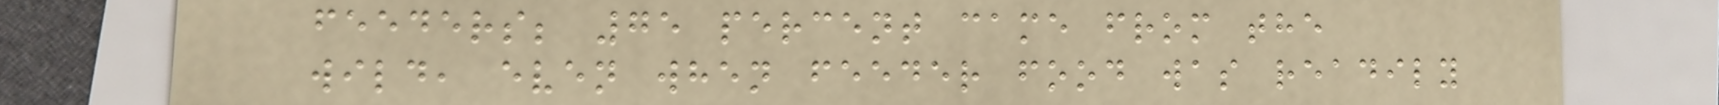feeders; 75 percent came from the
wild, even when feeder food was readily
